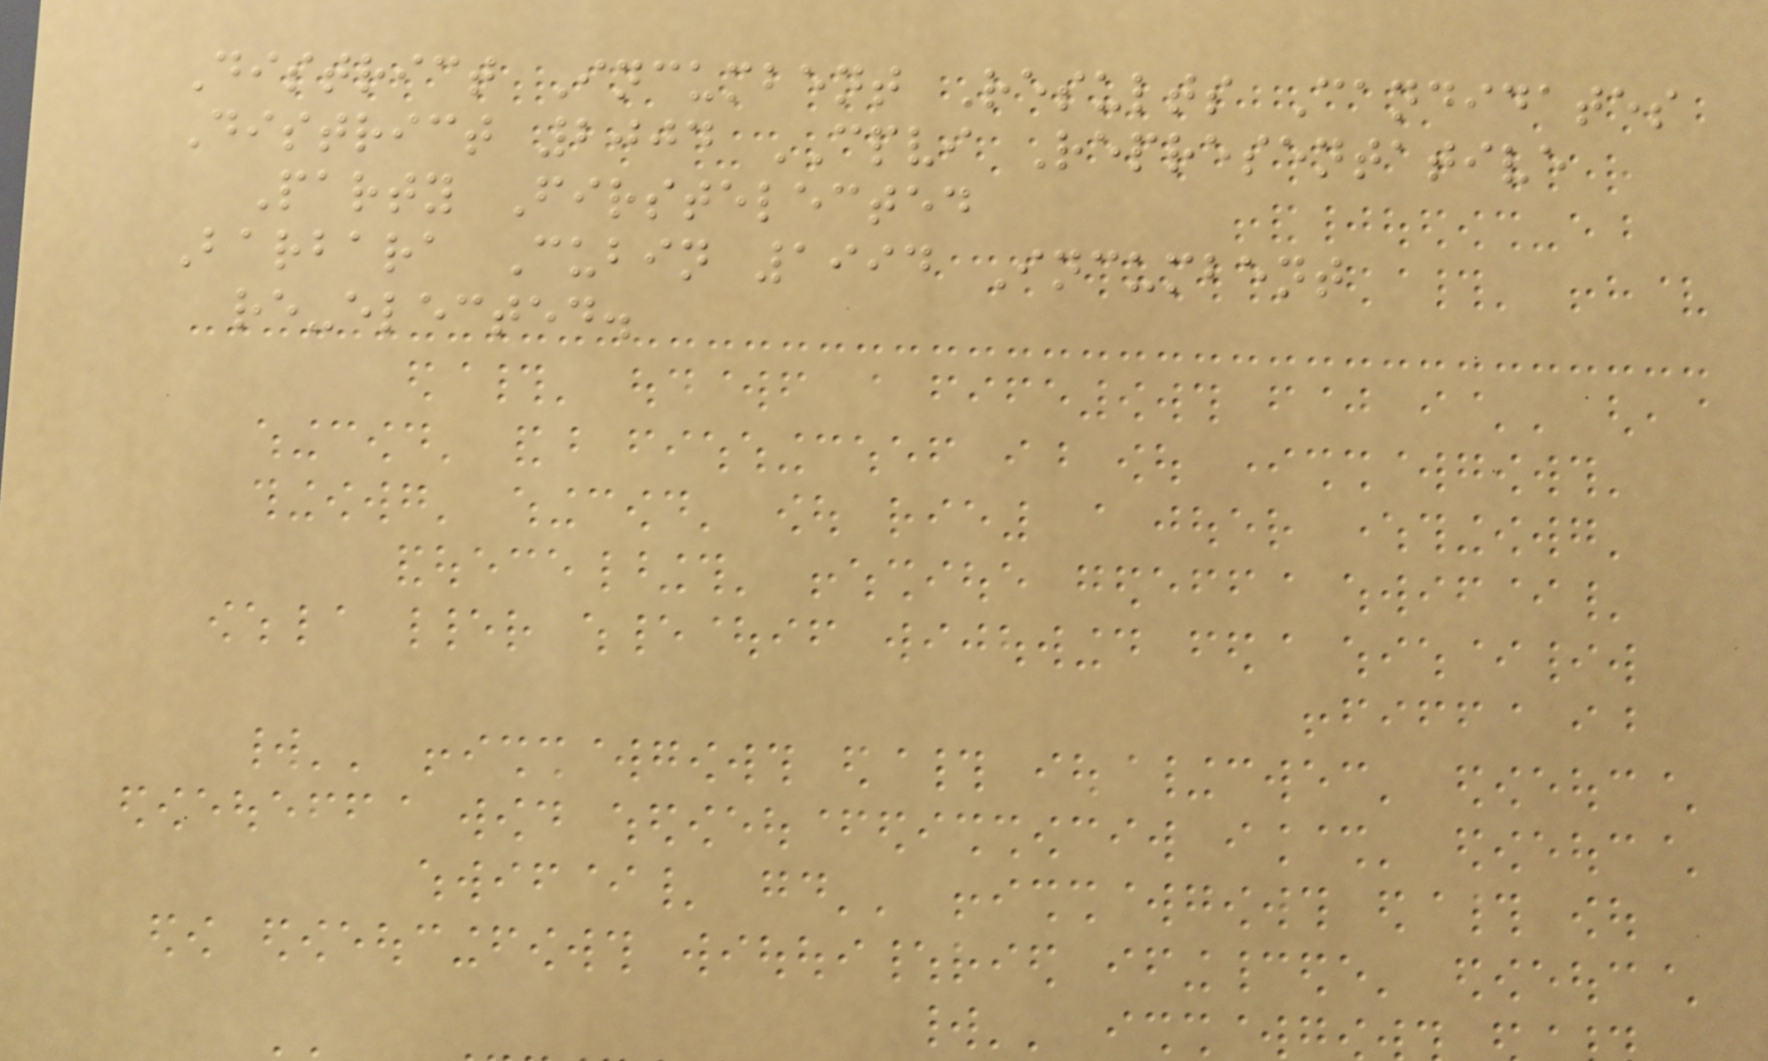District Incumbent Results Candidates
District 2004 CPVI Representative
Party Firstelected
Barbara Cubin 1994 Incumbent
re-elected.
